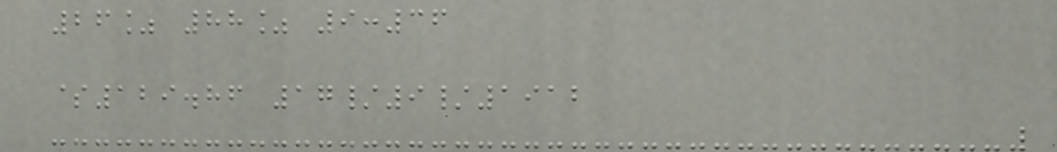26% 88% 9:36
$129.86 17/9/1912
